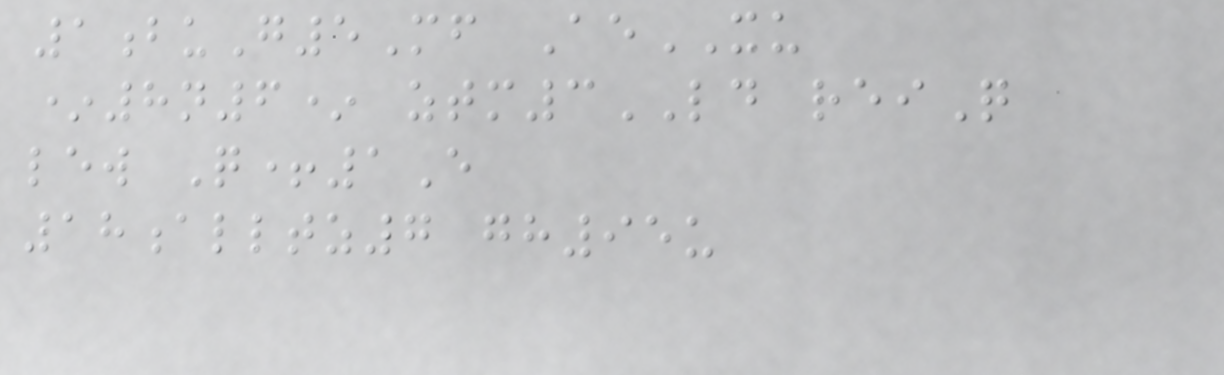1buG5Mf AeXU
*8n6* ztm3LD reiQ
lew Q+1E
18alltz7 gh95u
